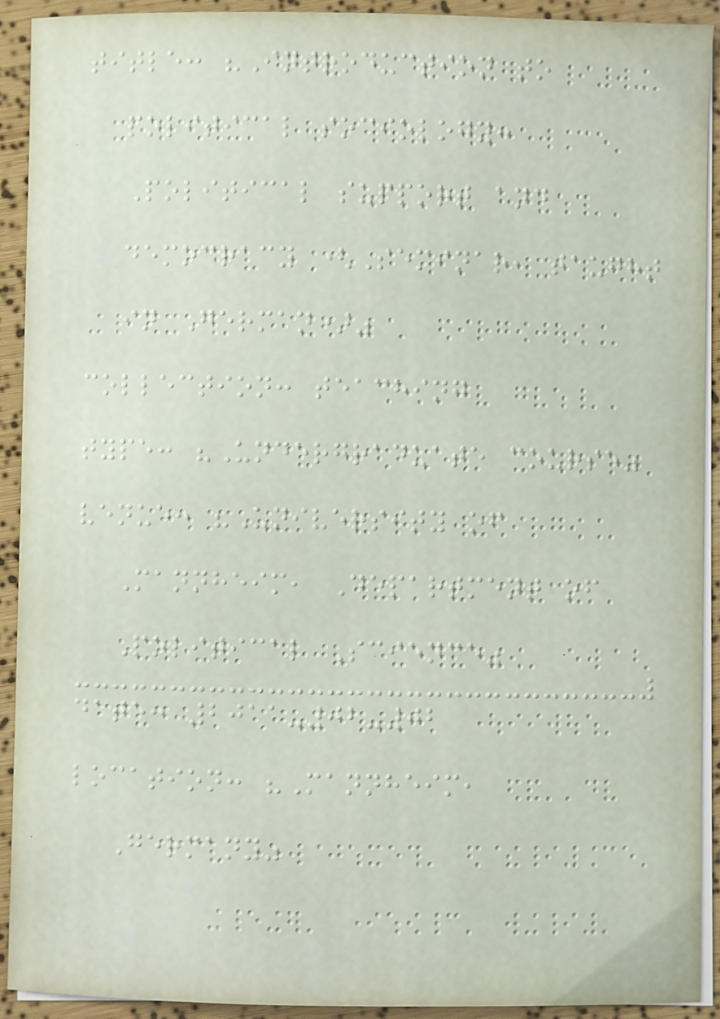title: "Introduction to
political sociology:
Political support and
democracy (Seminar, taught
in German)"
collection: teaching
type: "Undergraduate course"
venue: "University of
Mannheim, Department of
Political Science"
date: 2011-02-02
location: "Mannheim,
Germany"
